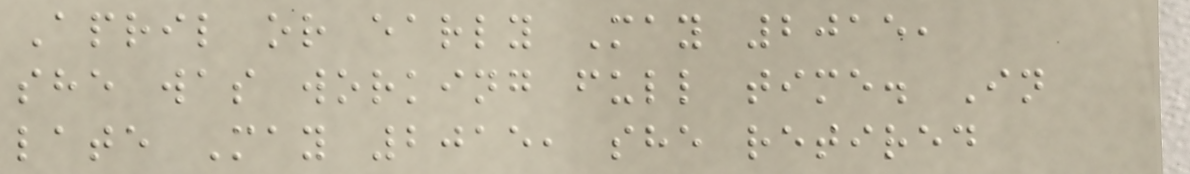April or early May 2015,
she was working full time. In
late May 2015, she retired
